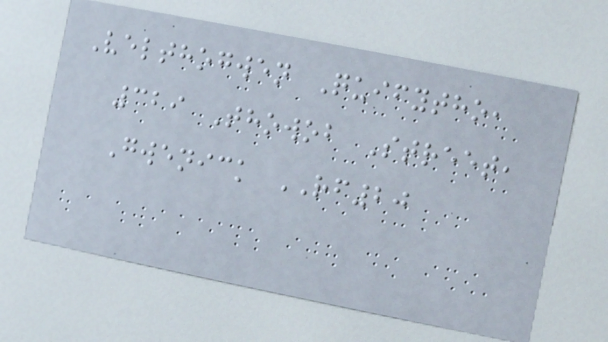Velthogwen Quifytho,
329 Thowob Street,
Gwenick RF20
